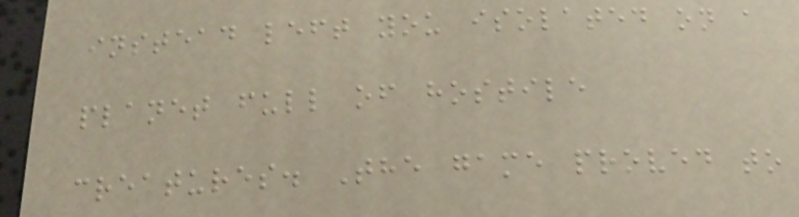instead left you isolated on a
planet full of hostile
creatures. The game proved to
